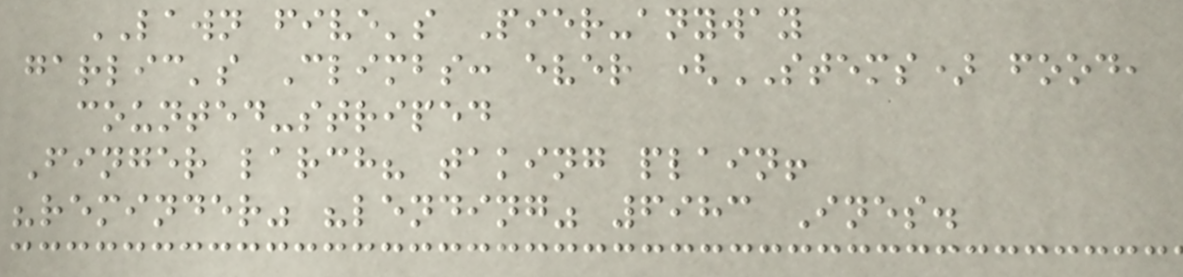LAWN five's Pier-anyway
garlic's Climbs: ever (STEMS) food,
counted-striped
Finger larch? taking plain!
"reminder" "lending" 6983 Ines.
